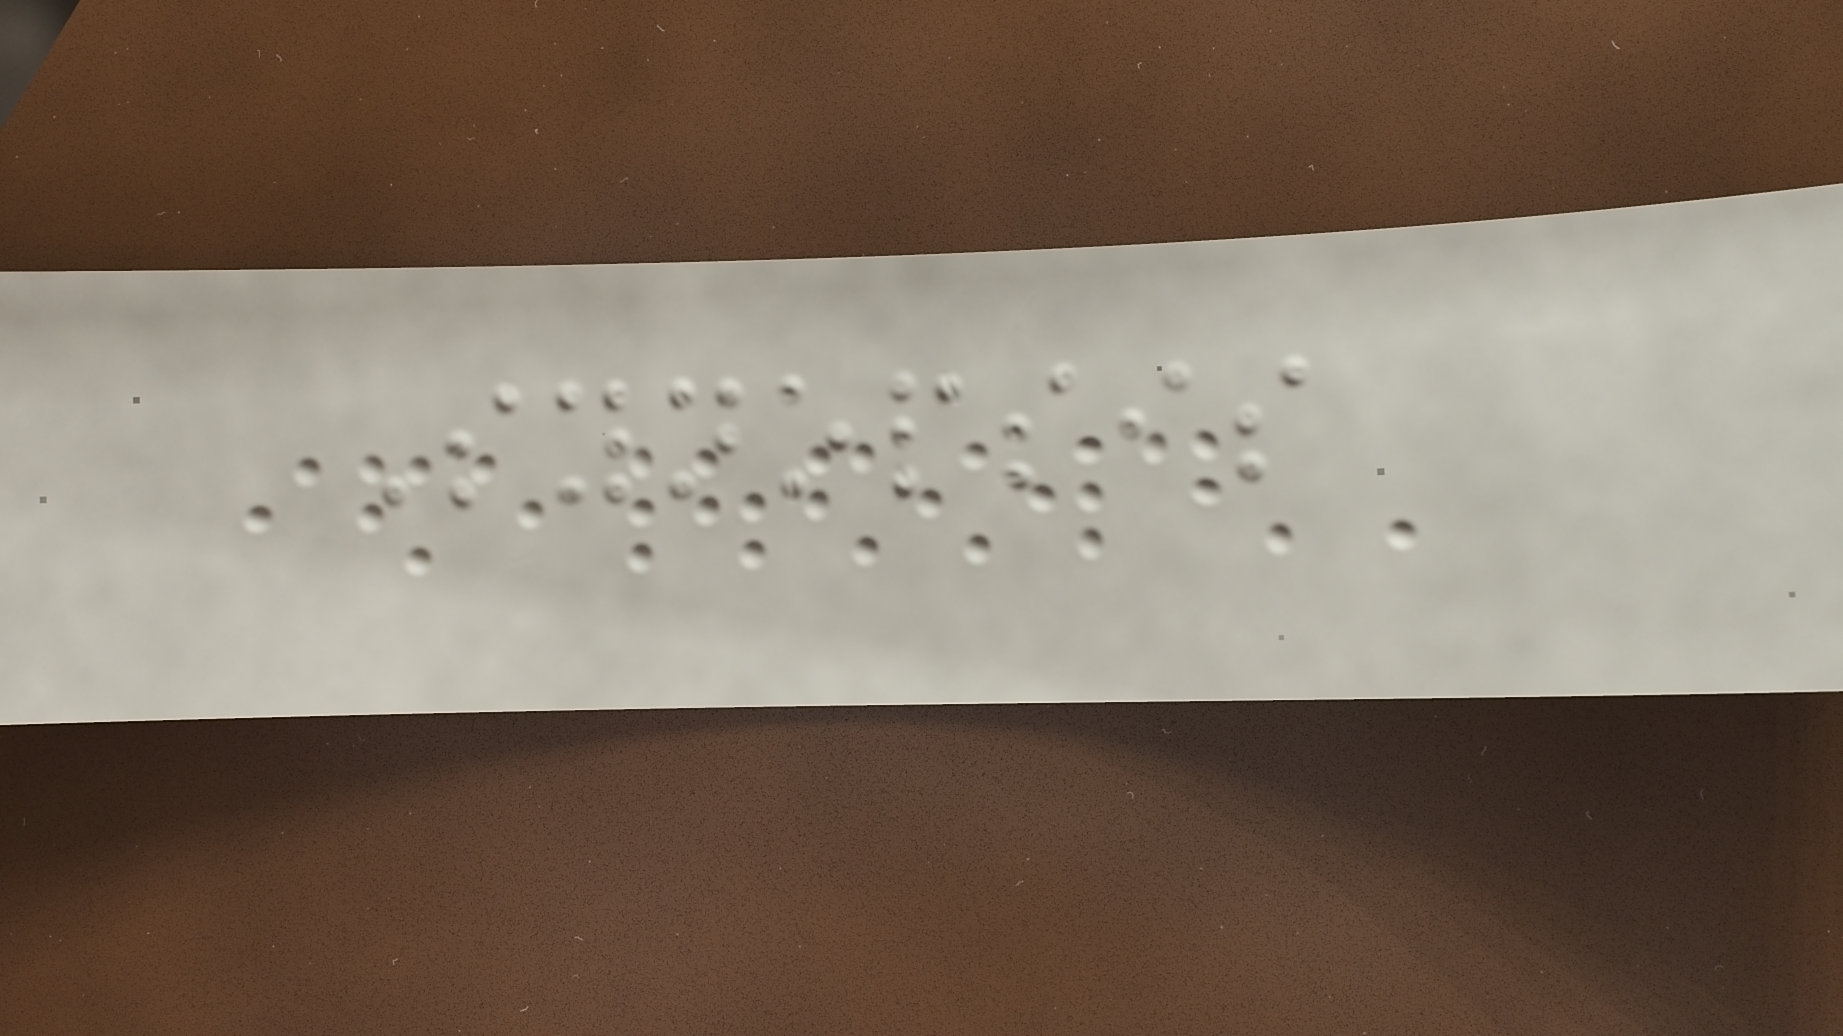Synopsis
